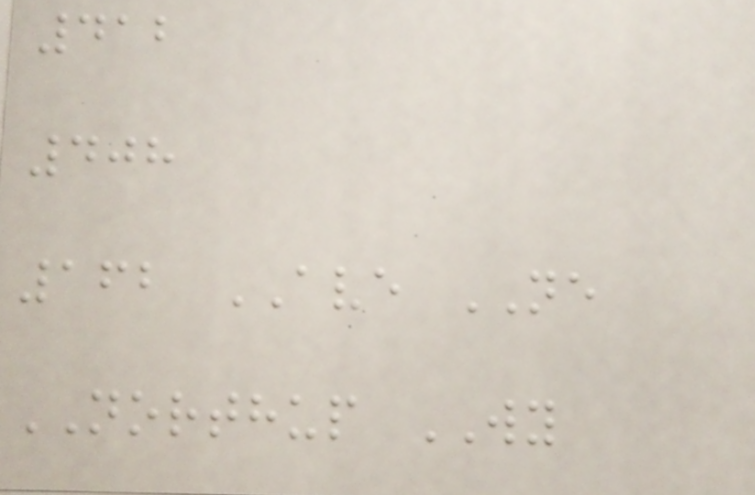412
408
162 AVE NE
NORTHUP WY
